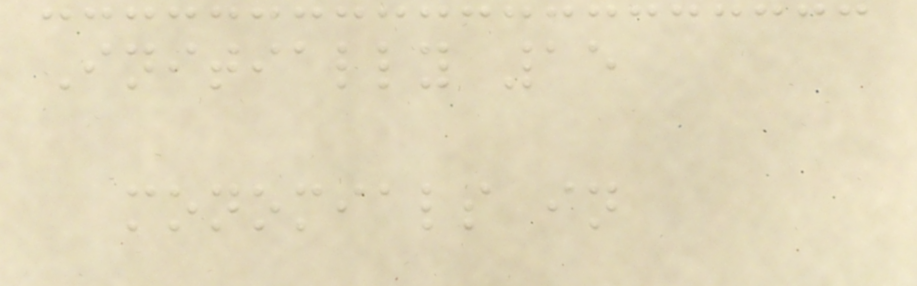Initially 15
monomials in
